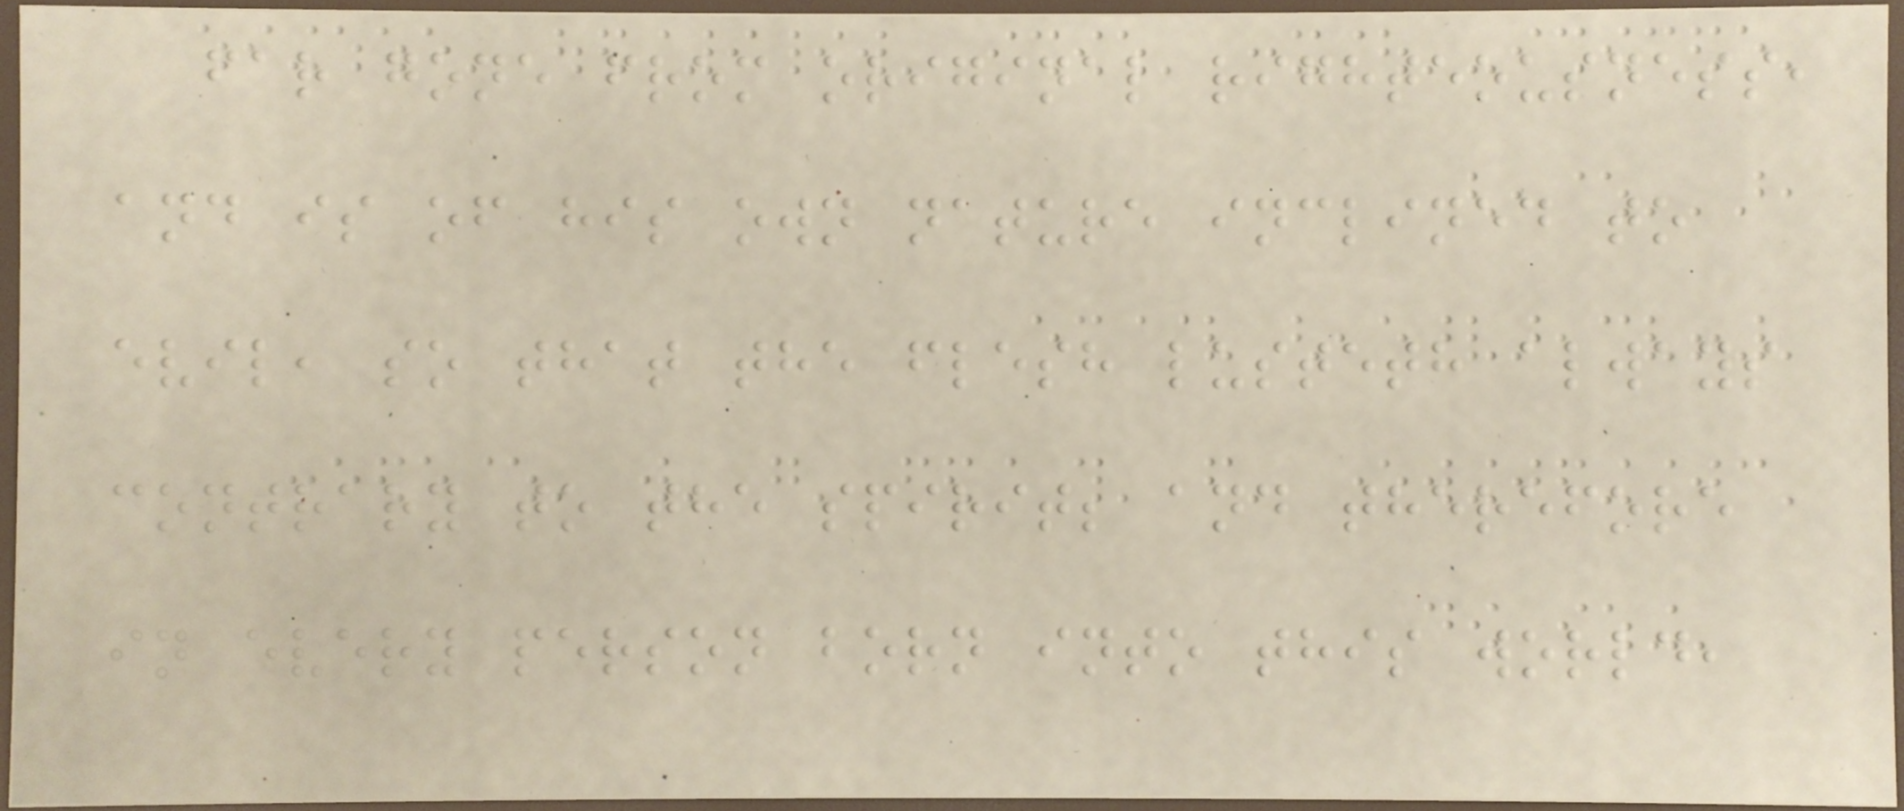far gone from original righteousness,
and is of his own nature inclined to
evil, so that the flesh lusteth always
contrary to the spirit; and therefore
in every person born into this world,
